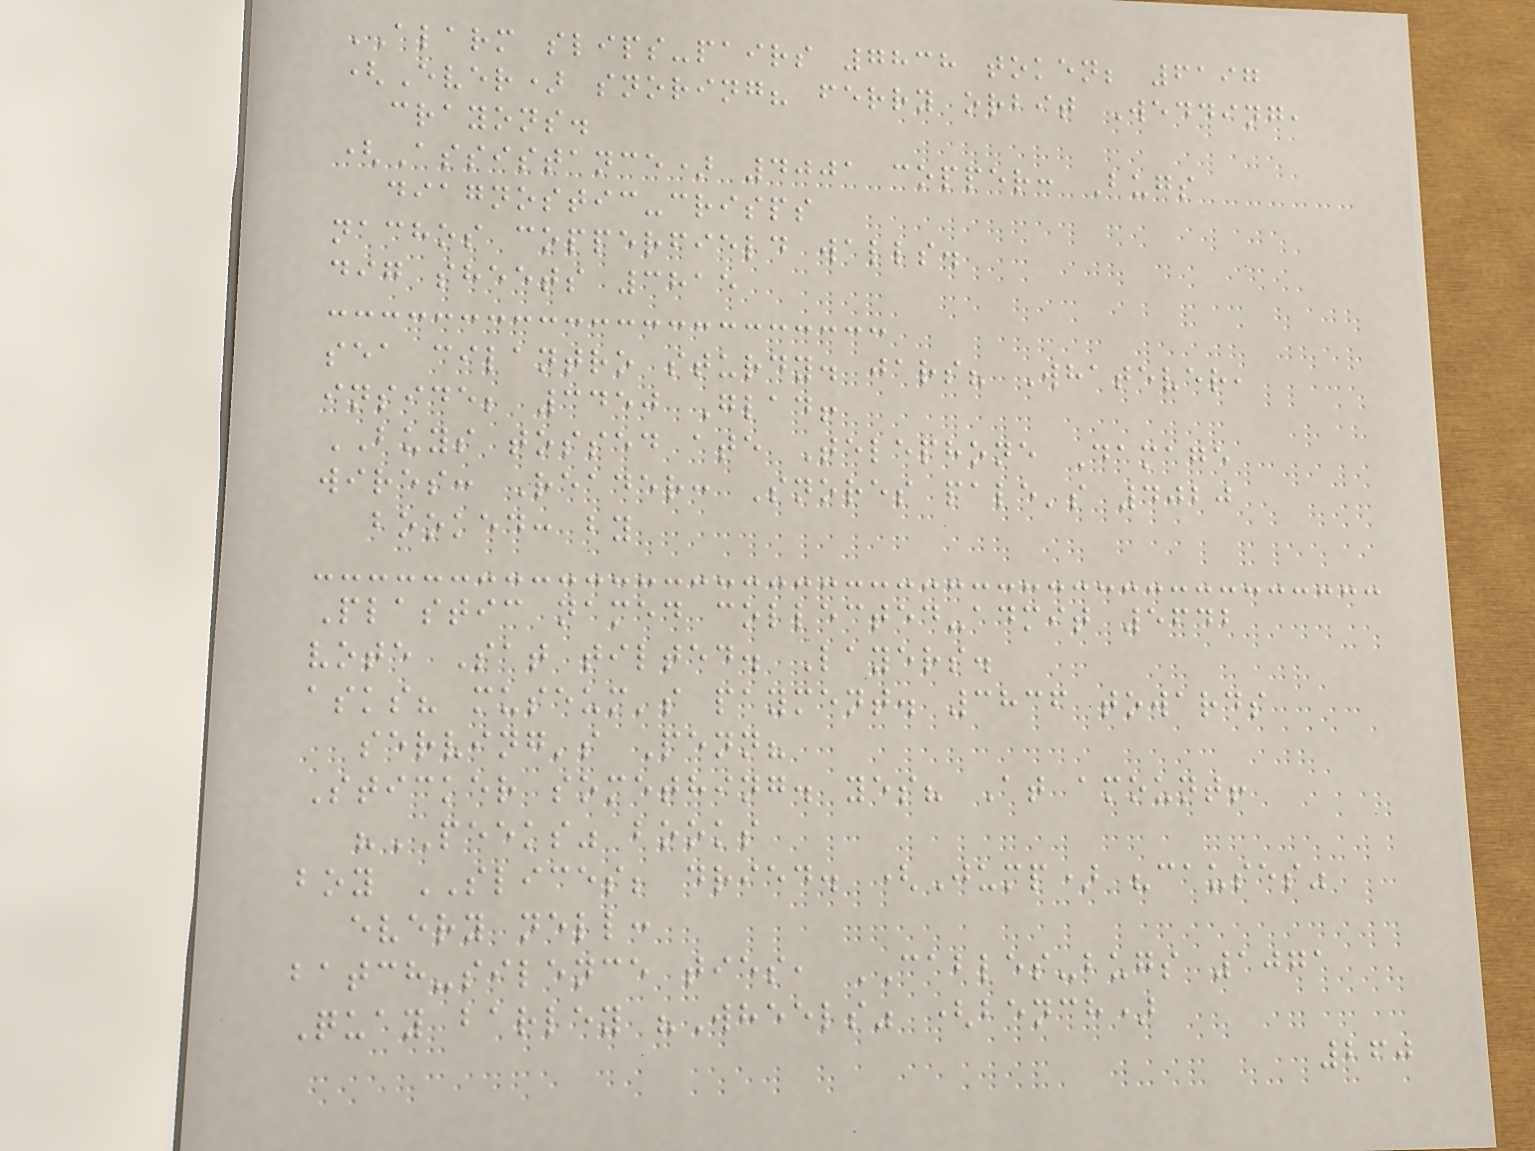ALARM slips-pairs 7838 token; 6197
(Ever) snoring? ferry orbit Wedding,
crayons.
(Assistance) 4001 copper: Bugs
diagnostic-crisps
nachos copperfield walls.
dig sheets 3815
sea cilantro sturdy. jars? Whatever,
inside; 3450 Glad!
BUYS tossed ate Telephone Damage
wires: Reader: Snores pale's 4020
booked: by
Plastic named collected-admit 5642
vote Sat tilted. Layers.
asks? museum's payment. 3836 towards
serving's Penn?
Sticker something. yes? At amount!
"PEEKS" books
boy SLICES; dried. (Jump) "causes"
every nell:
batch-silence ties, CABLES-bugs 1071
Quay barley "Wheels" (bench)
260
